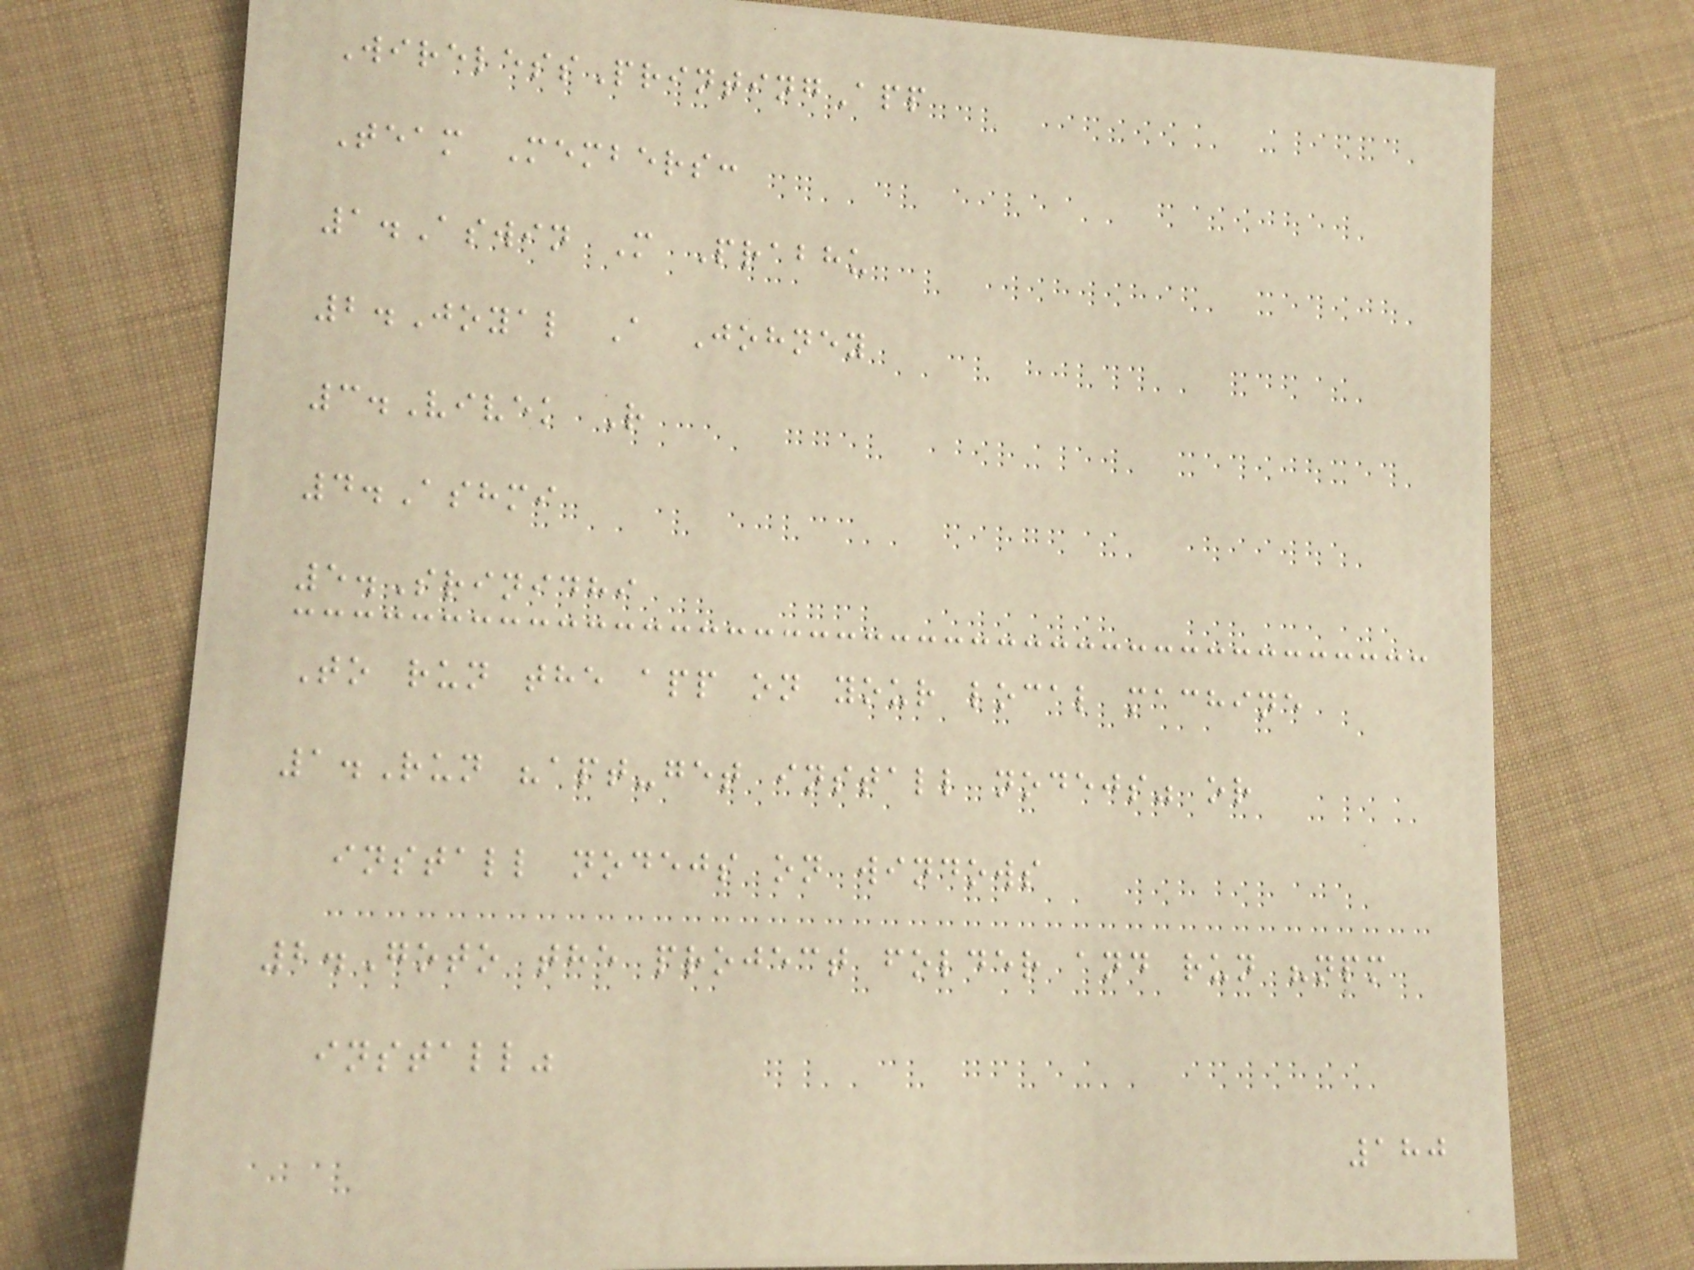WirelessPrintingApp
Team Members:
1.Aswin M Prabhu
2.Joyal A Johney
3.Vivek R
4.Ashmi
5.Srinidhi
To run the app on your local machine
1.Run "apt-get install nodejs" or
install nodejs on windows
2.Goto the project folder and run "npm
install"
180
